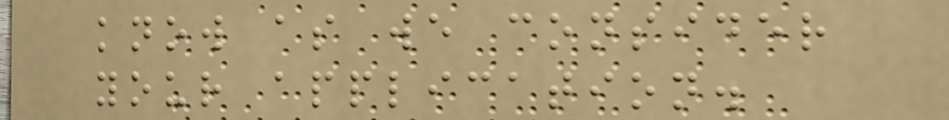know as we consider
your application.
